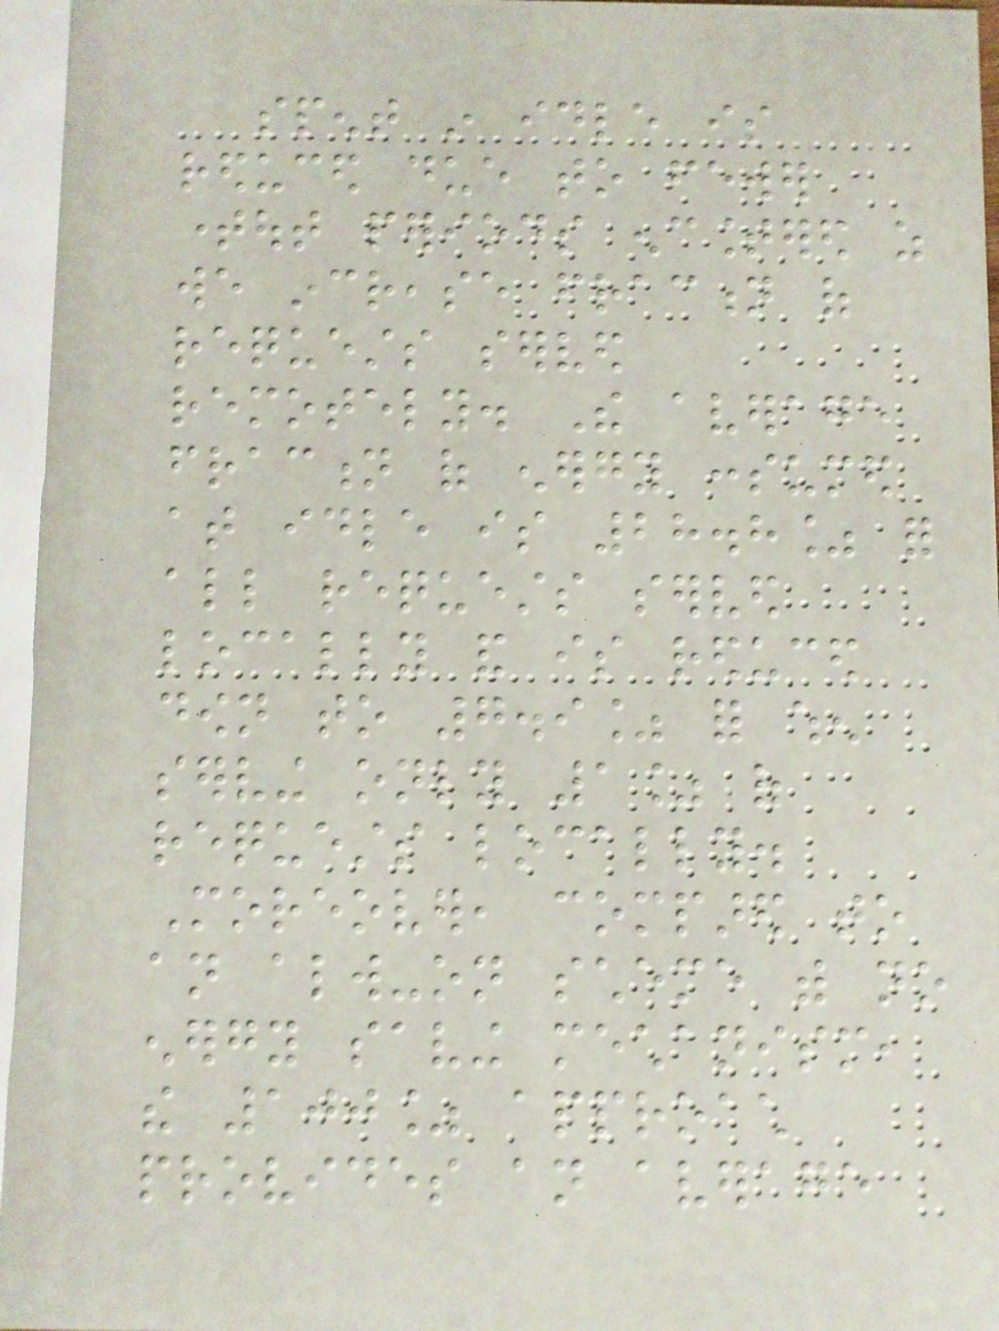spent in idle is
reduced due to fewer
timeout periods encountered as
we increase fraction of
requests served
remotely. The average
fraction of energy consumed
at idle is 28.8% for
all requests served
locally and is reduced
down to 7.9% for when
serving only 1% of
requests locally.
Moreover, compared to
an always-on scheme with no
energy saving mechanism,
the 100% approach
provides an average
